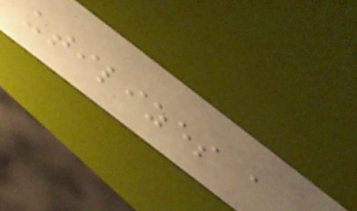utilizes a
